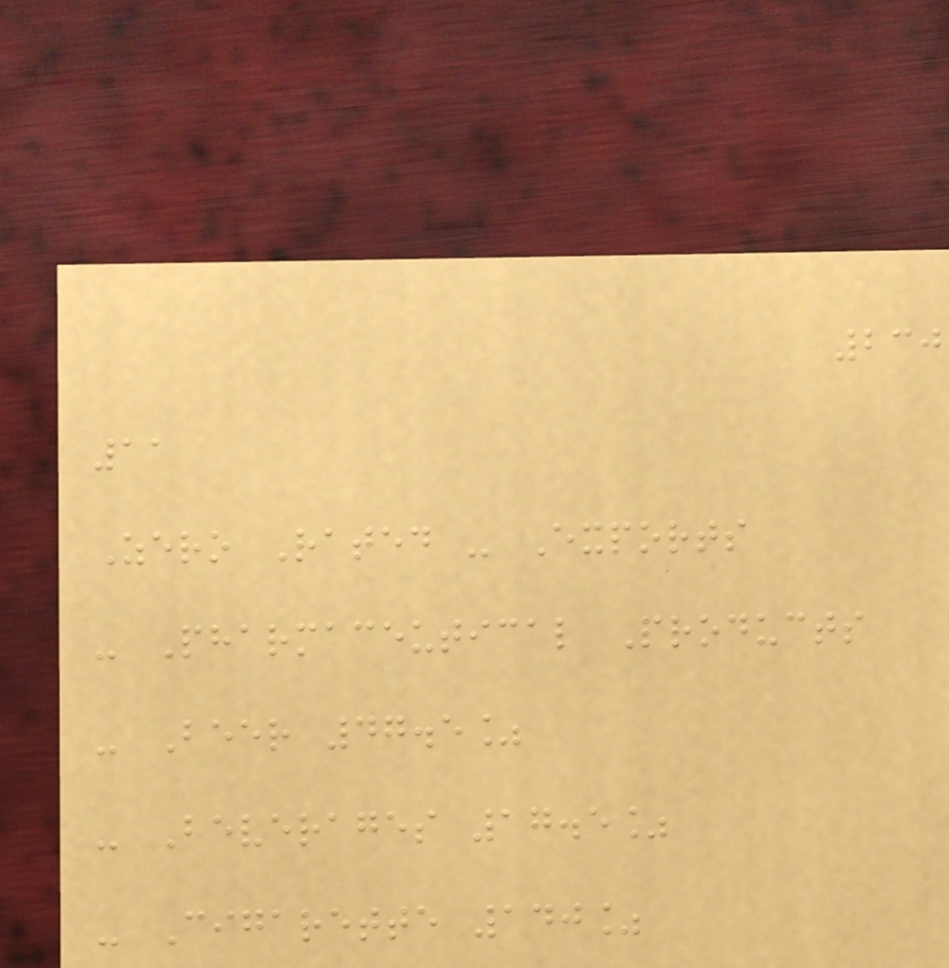230
11
Zero Rated - Exports
- Pharmaceutical Products
- Beer 47.5%
- Beverages 17.5%
- Cigarette 140%
